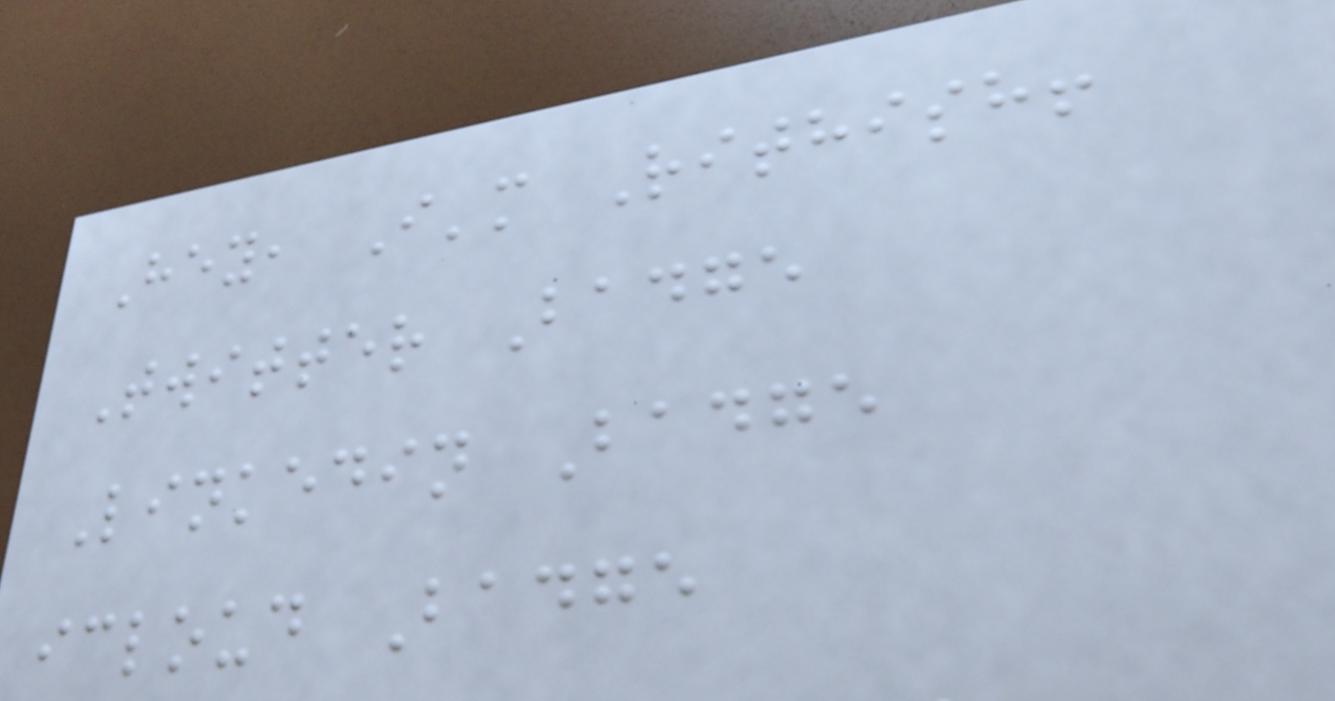Hey, I'm Rithish!
Twitter Badge
Linkedin Badge
icloud Badge
